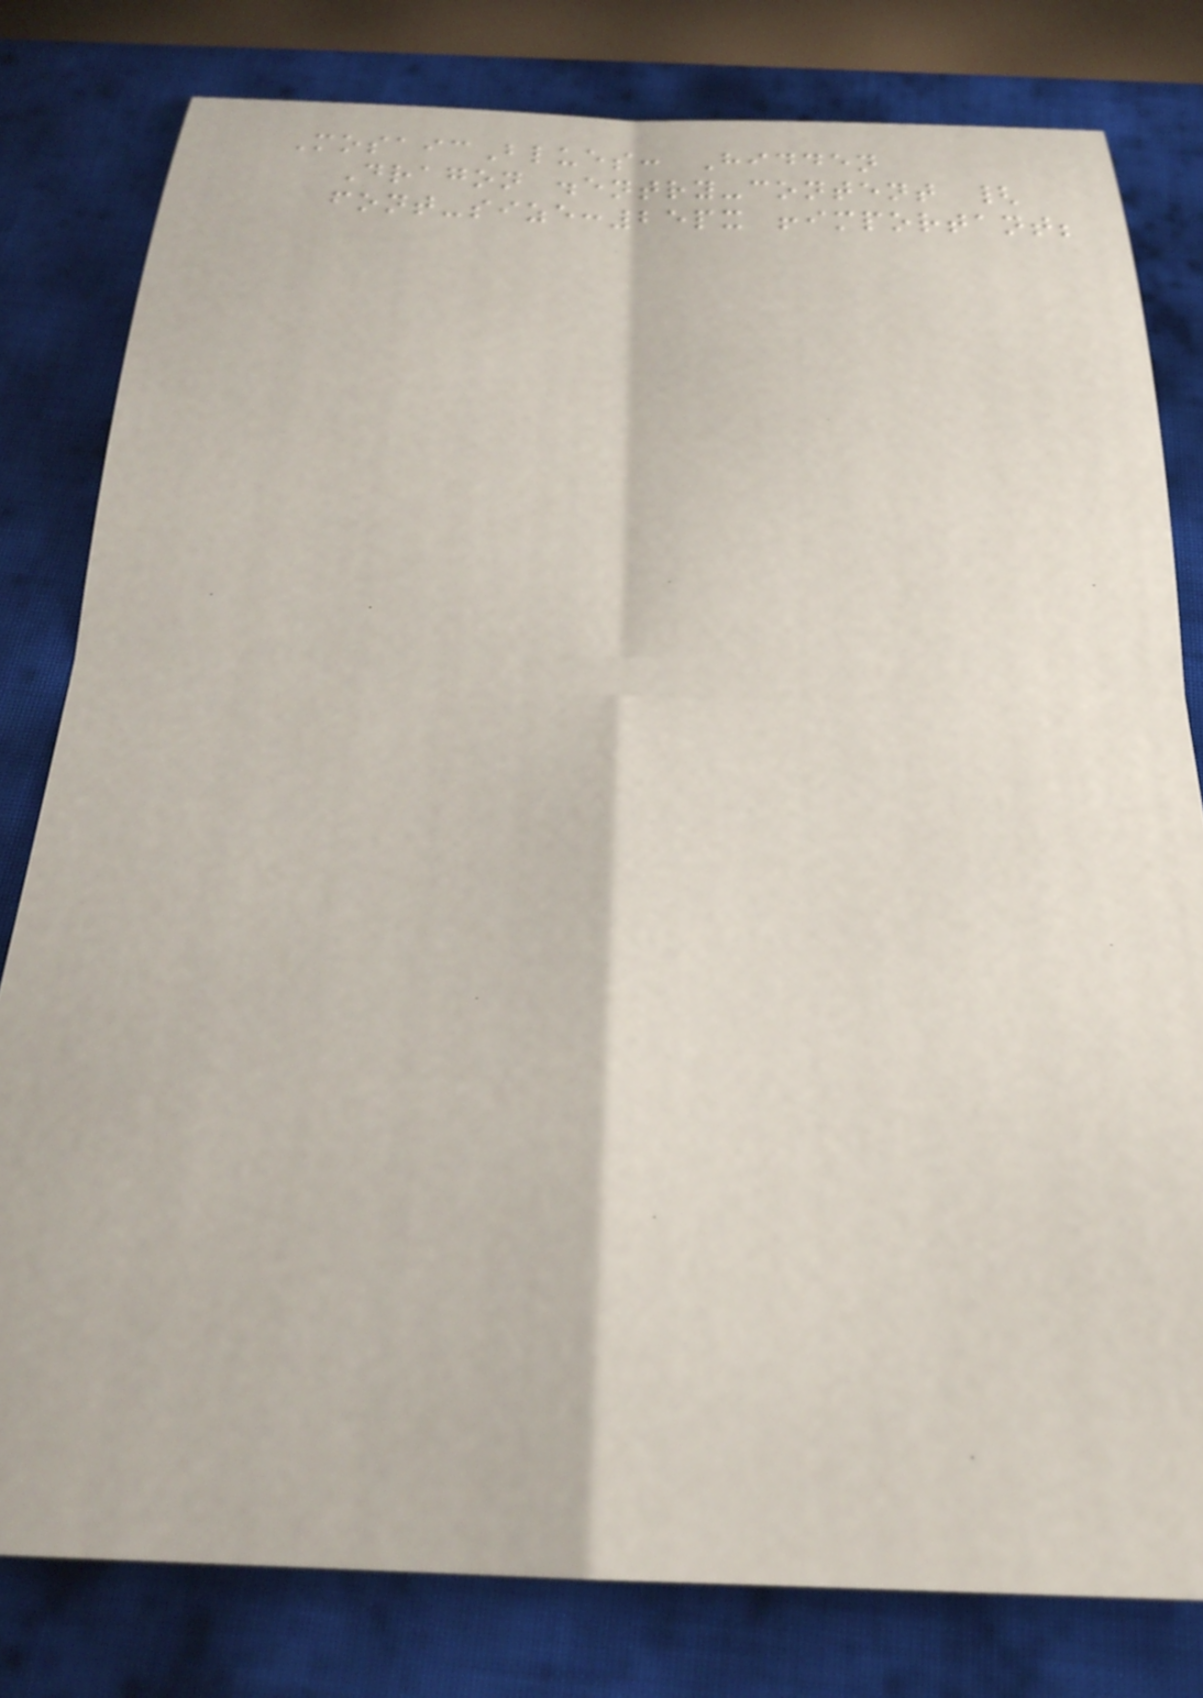MosaicBlues: Hidden
Dragon .entry-content {
font-size:25px !important;
